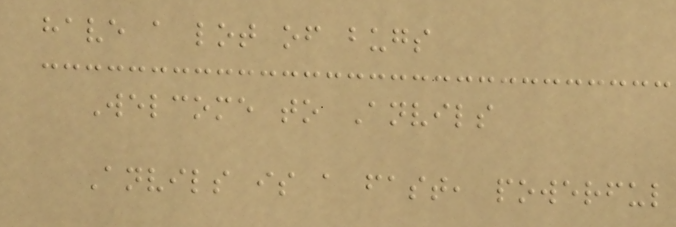have a lot of bugs
Welcome to Anvils
Anvils is a fast, powerful
